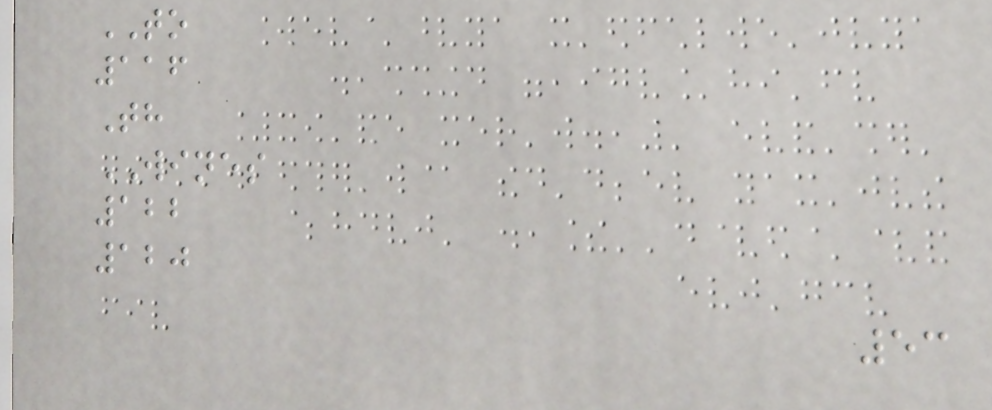TO
116
Th
WINES
122
120
53
